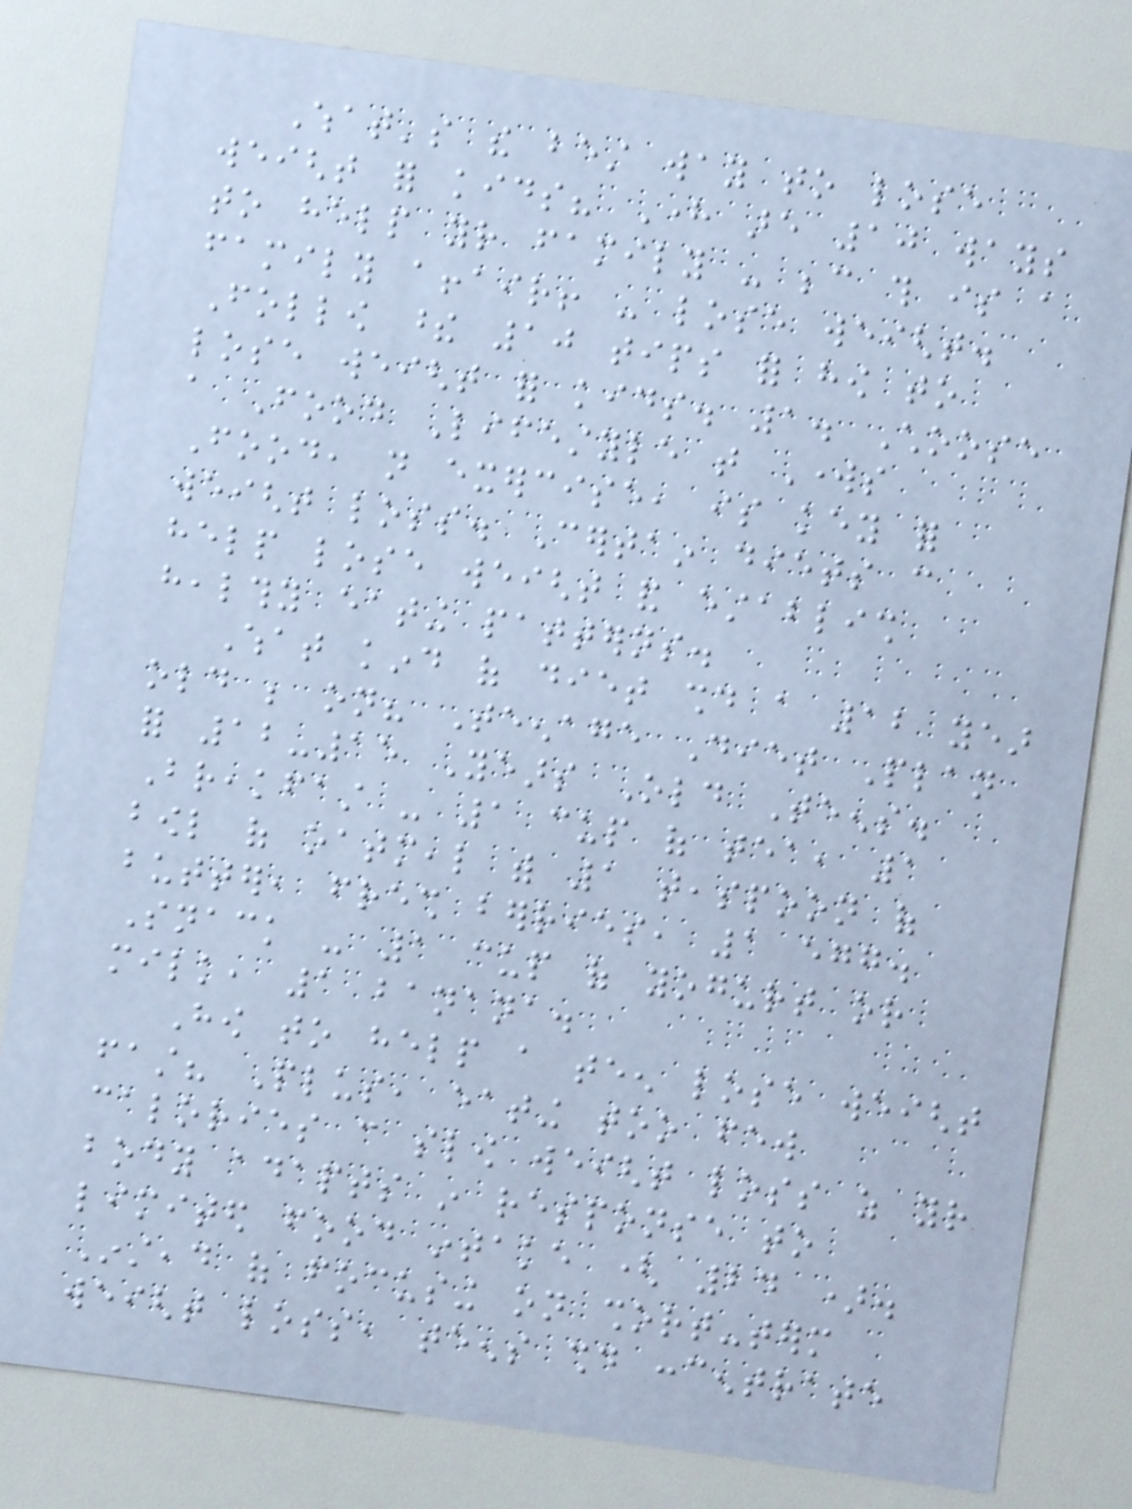What's the best way to lose
weight for kids? Here are 10 ways
to help your family - because this is a
family affair! - lose weight.
Follow these 10 tips for how to
lose weight for kids. 1. Choose
a Food Lifestyle that Works
Food, not exercise, is key for
weight loss. Certain diets can
help lose weight and establish
healthy eating patterns.
What kind of diet should a 12 year
old be on? Teenage Diet Plan
for 12-15 Years Old Teens.
Breakfast - 1 cup of tea, 1
bowl of oatmeal with 1 teaspoon of
butter, fresh berries, 1 egg.
Snack - 1 cup of yogurt or
milk, 1 banana.
How to help a teen lose weight
fast? Plus, eating too few
calories can slow weight loss as your
body adapts in response to
limited food intake ( 24 ).
Instead of focusing on short-term
weight loss, teens should concentrate
